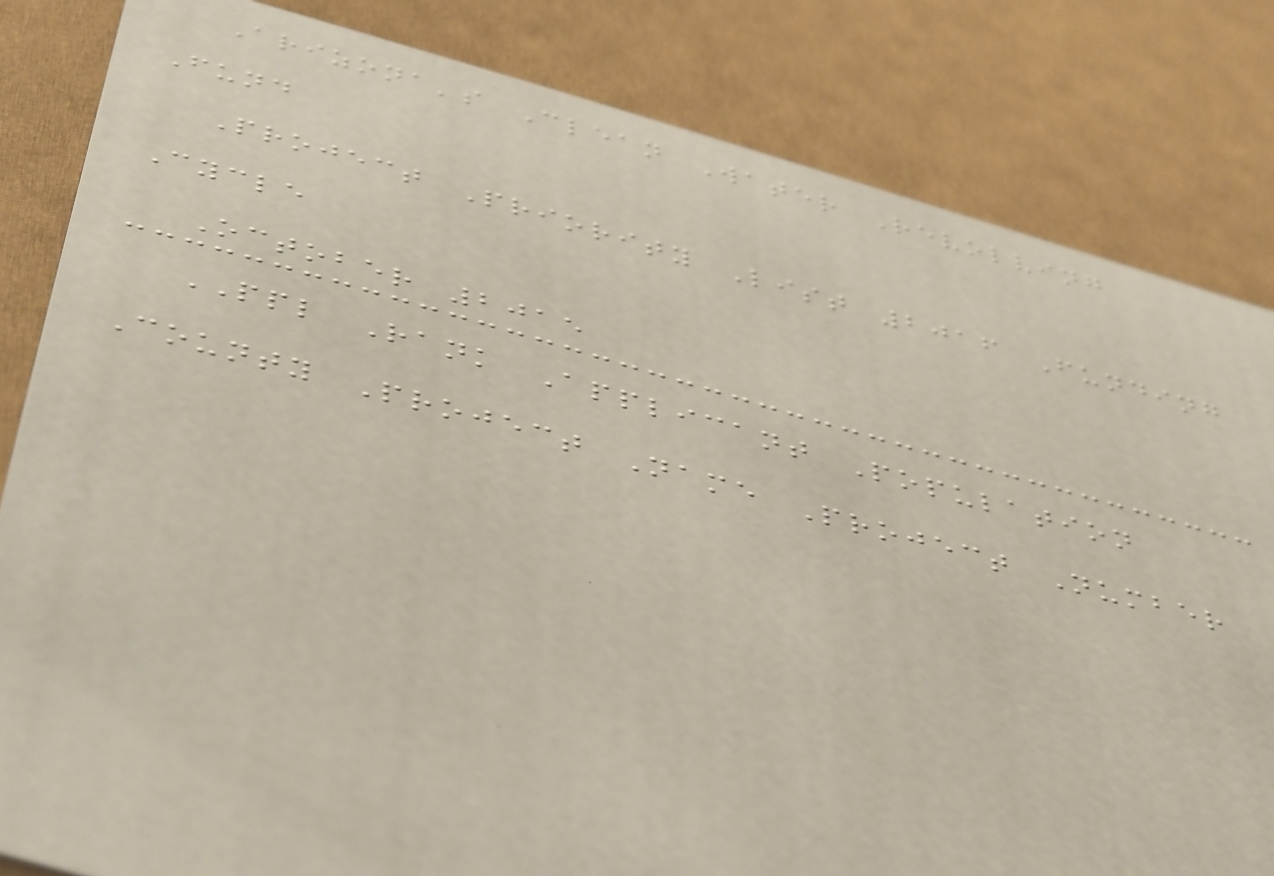Arizona's Clean Water Revolving
Fund
Project Priority List 2016 Funding
Cycle
October 2015
PPL Rank Applicant Population
County Project Name Project Number
